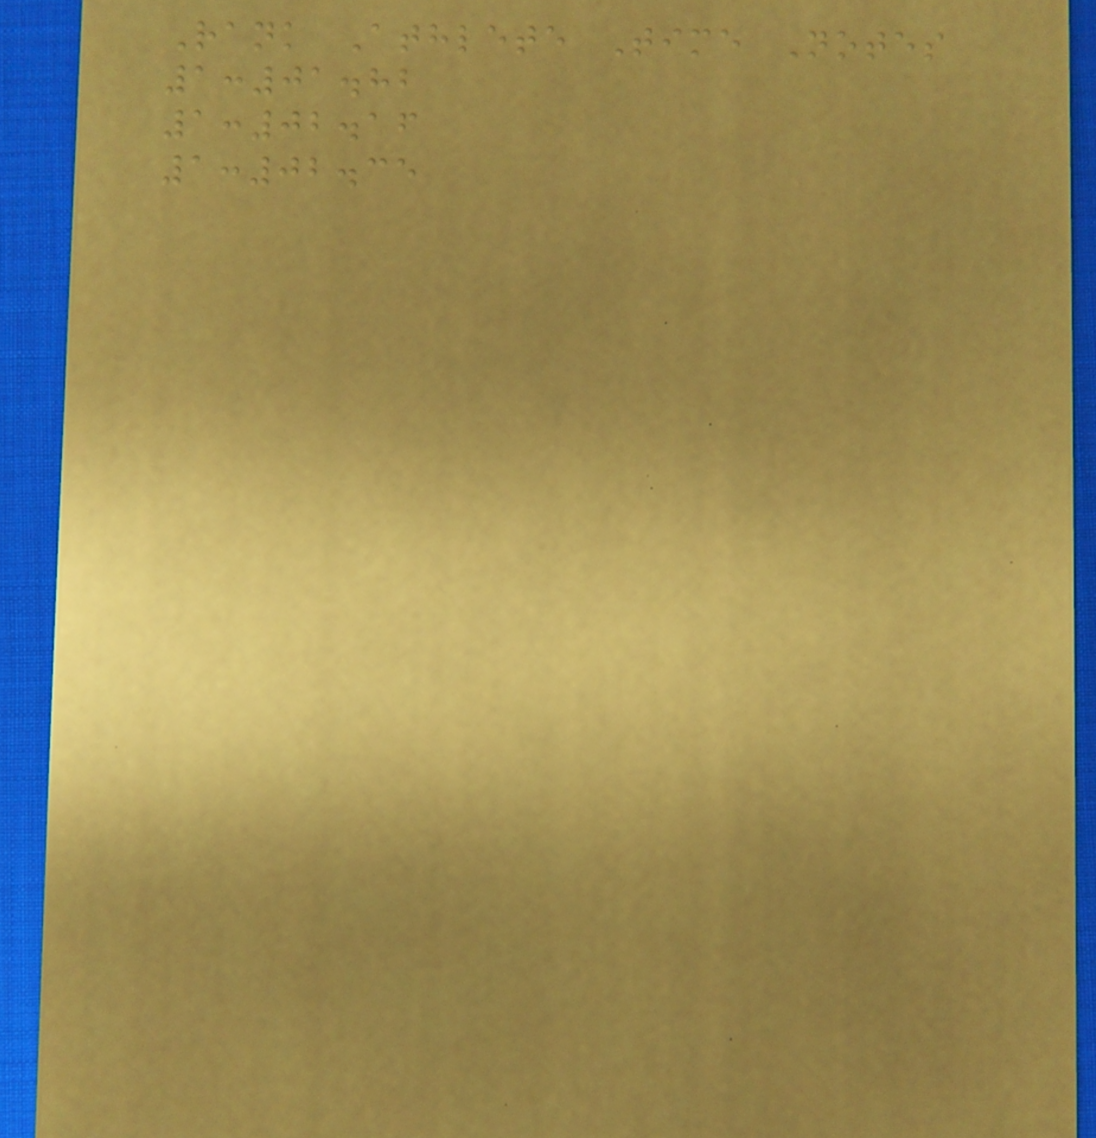Rank Athlete Time Notes
1:01.82
1:02.16
1:02.35
